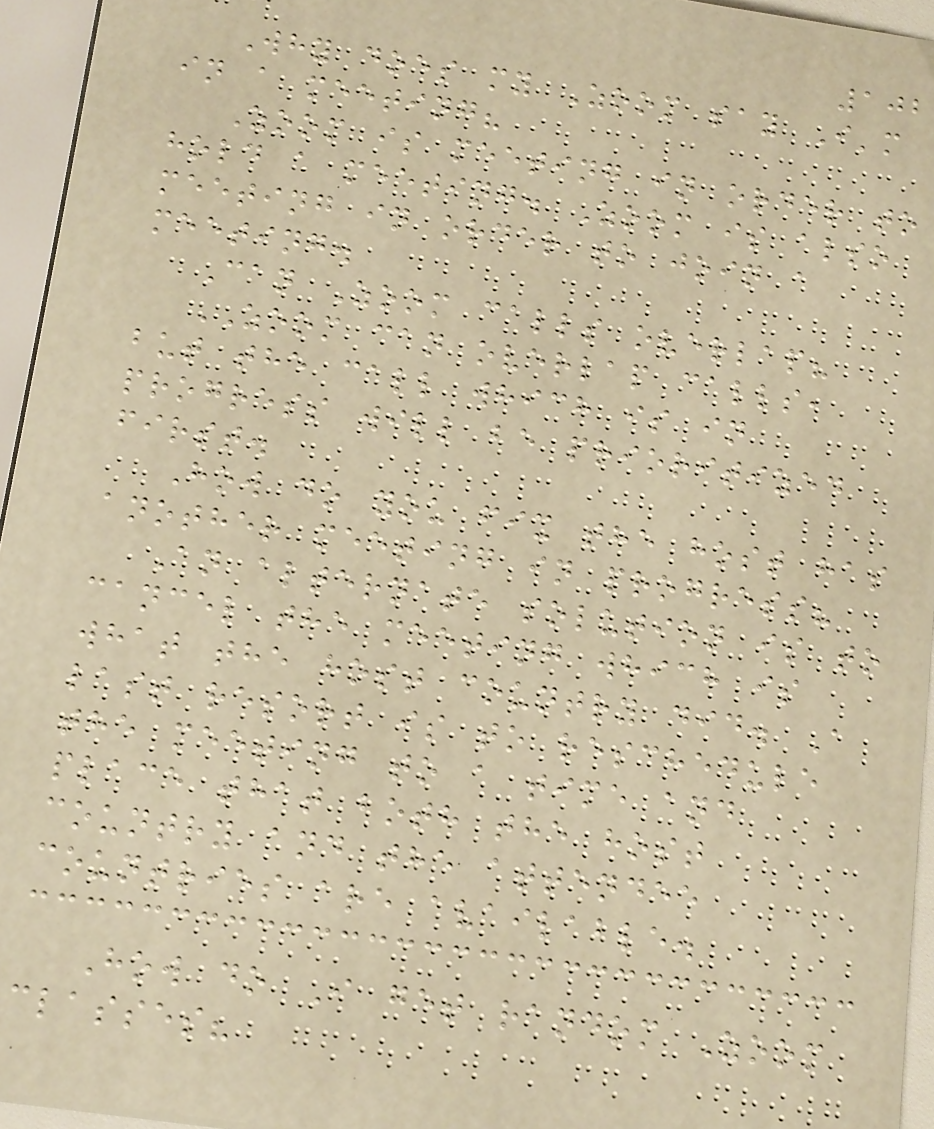102
Why does my Zoom say I'm
in a meeting?
Zoom is meeting in order to
hold a meeting. Zoom is also
meeting in order to join a
meeting.
Can Zoom calls overlap?
ZOOM can overlap calls,
but the call which is in
progress will be prioritized
first.
How do you fix the host has
another meeting in progress?
An alternate solution is to
cancel the meeting which is
what the host country did. A
last resort is to reschedule
the meeting to a time and
place that both the host
country and the attendee
countries are available.
How do I get random Zoom
classes?
